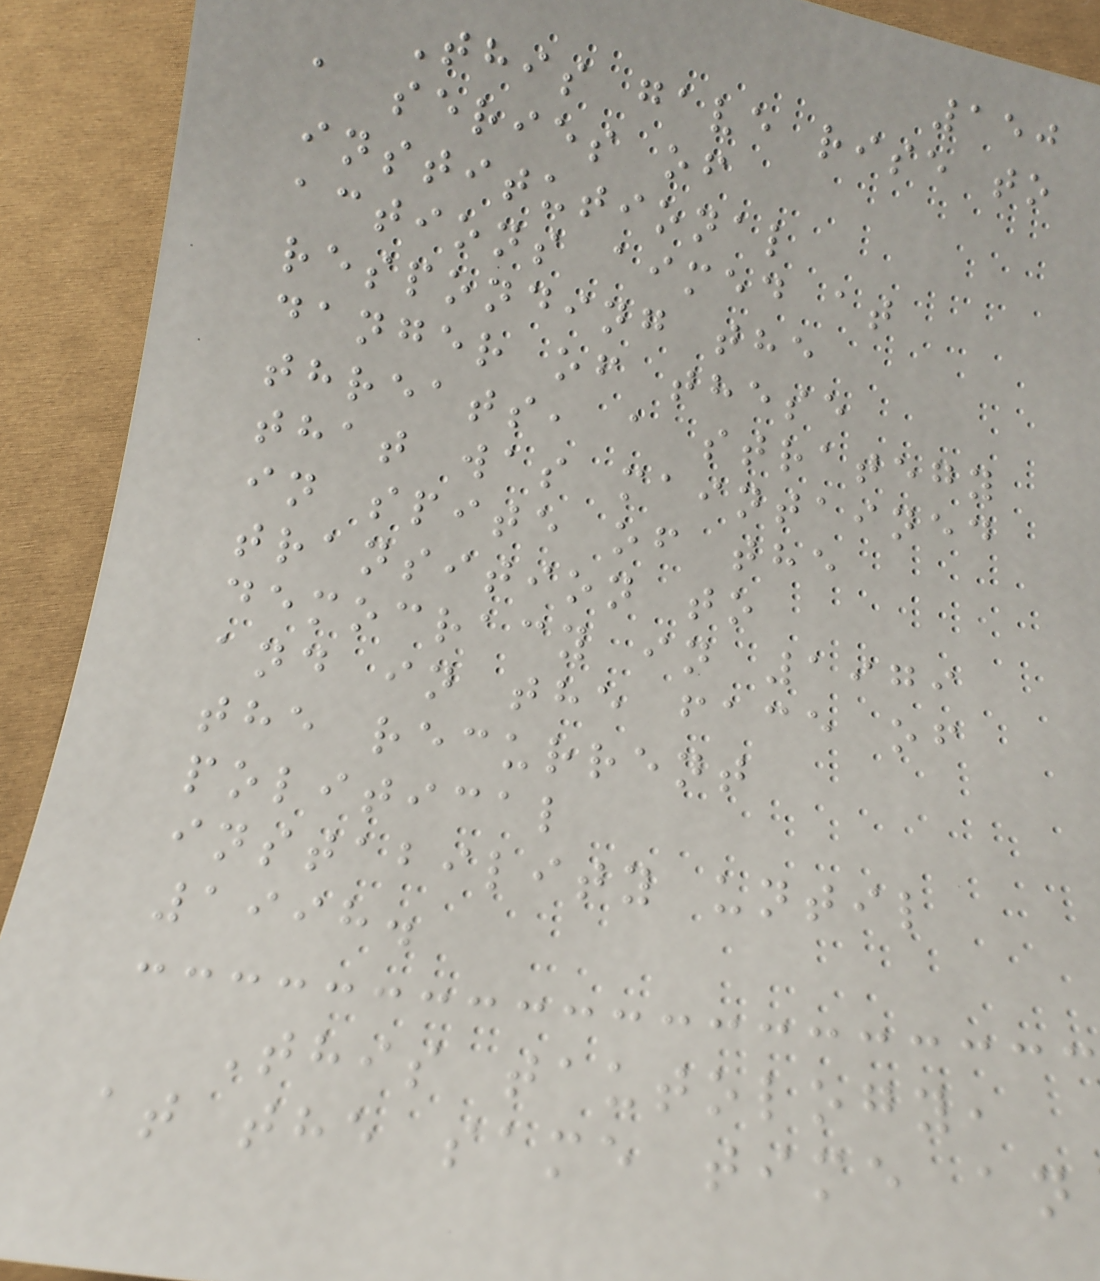150
This gave rise to
a series of
institutional
actions aimed at
responding the
danger of these
threats, a strategy
that was maintained
in spite of the
transition to
democracy in 1979
and in the face of
the recurrent
political
instability until
1998.
This tautology,
at the same time an
